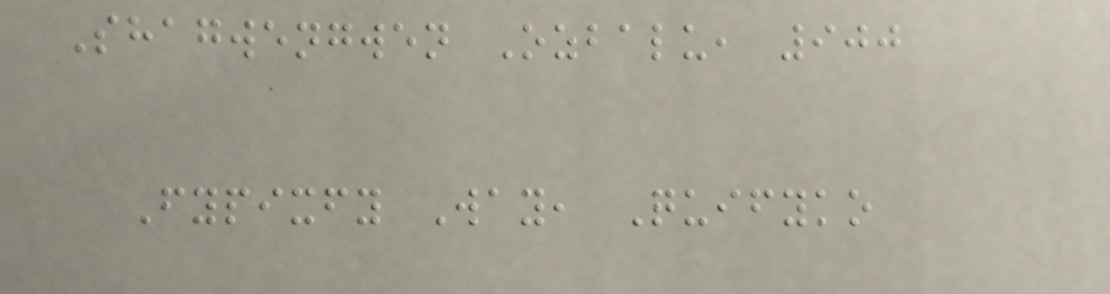Shagwengwen Ozbalu, 900
Fypixfy Way, Quifyko
